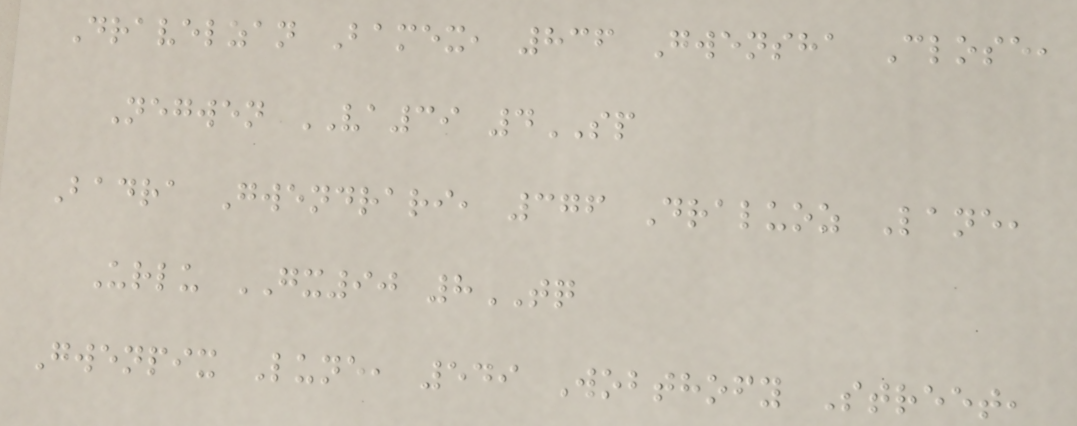Dravelzan Bamex, 836 Gwensha Close,
Negwen VA39 4SP
Badra Gwendrari, 376 Draluoz Lane,
Urlu GX90 8TQ
Gwenpix Lune, 549 Wobthofy Street,
